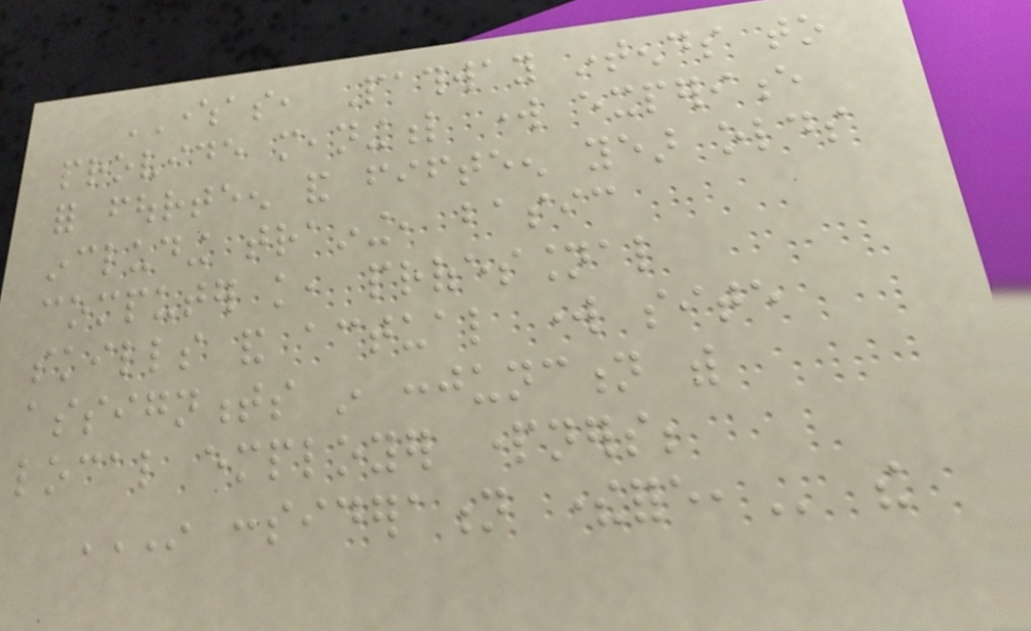WHEREAS, Pathway intends to
provide meaningful work experience
for fourteen and fifteen year olds
including training, basic
computer knowledge, professional
skills and actual work site
assignments in conjunction with
local employer partners;
IN CONSIDERATION THEREFORE, the
